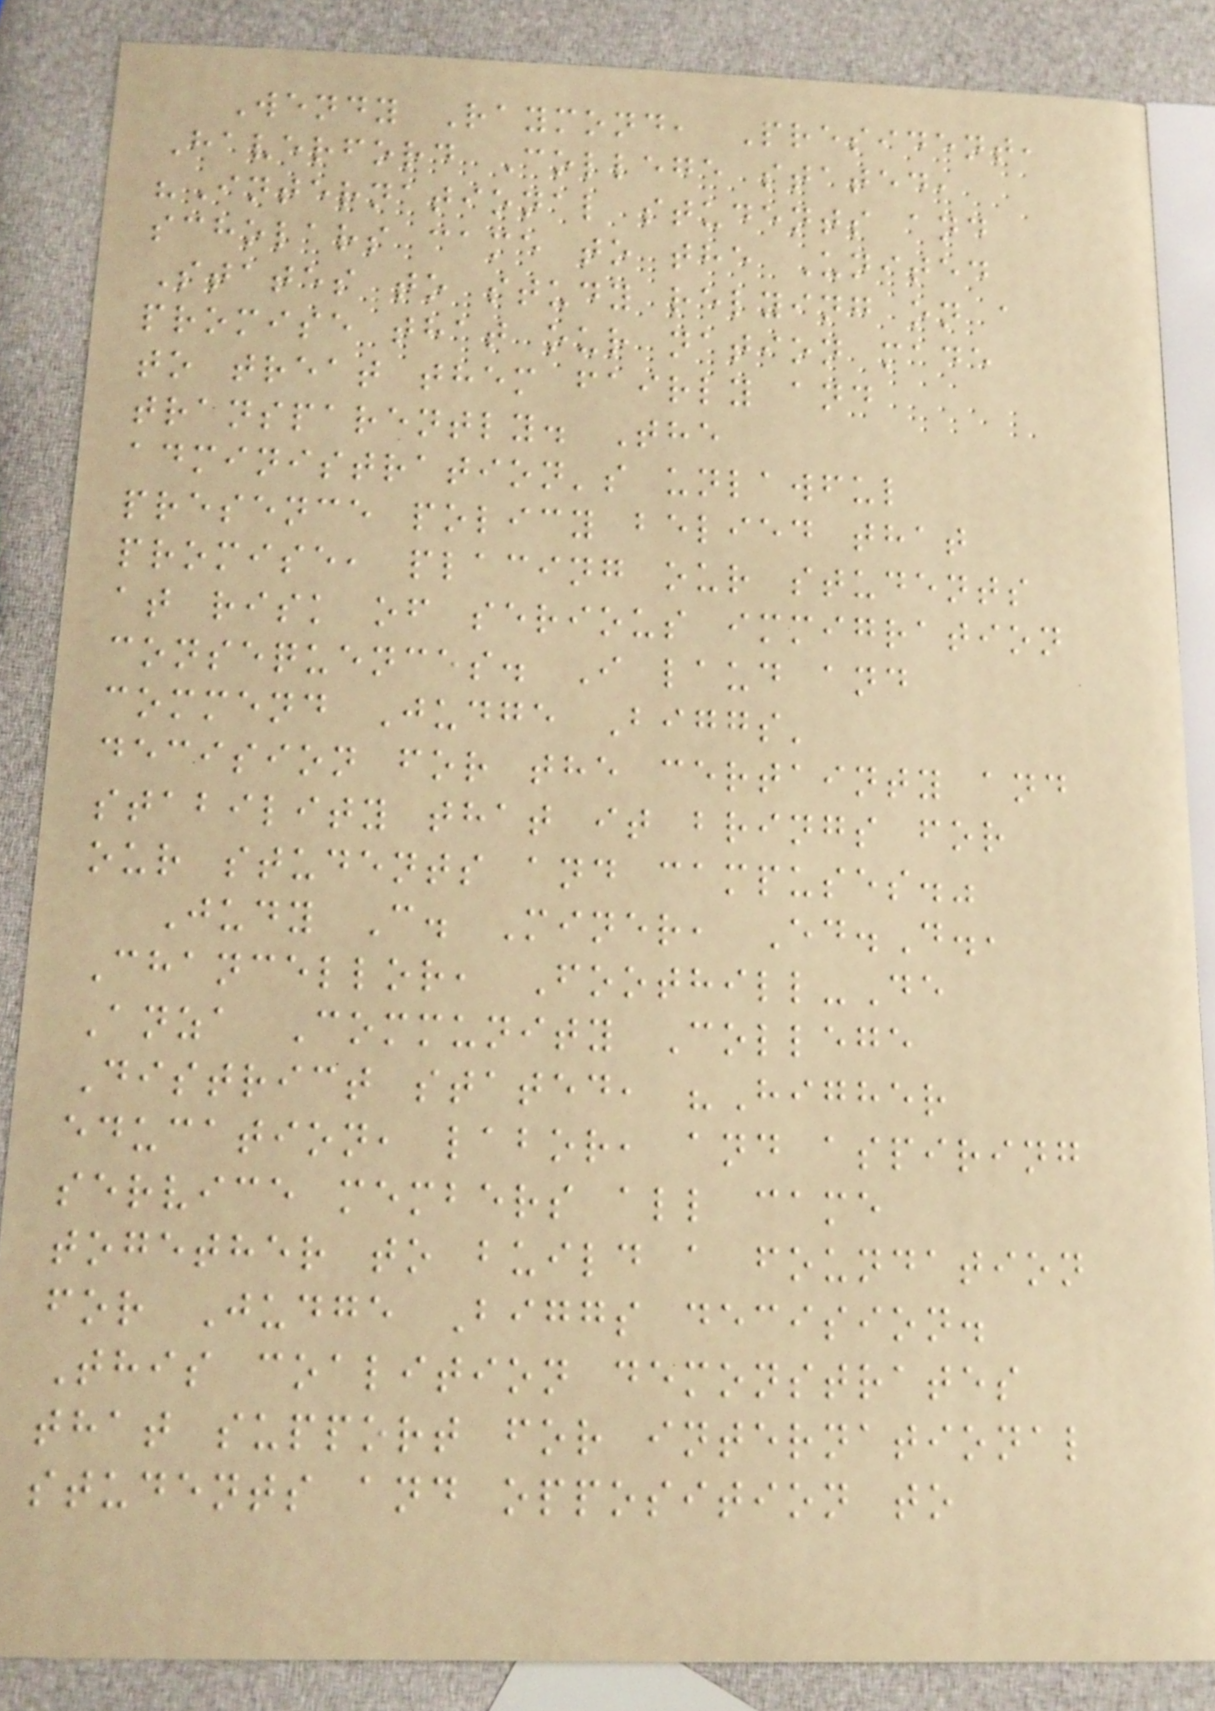Wendy Raymond, President,
Haverford College stated,
"International students and
scholars came to the United
States to study relying on a
promise that our nation made
to treat them fairly and
transparently. The
administration's unlawful
presence policy belied that
promise, placing our students
at risk of serious immigration
consequences. I laud and
commend Judge Biggs'
decision for the certainty and
stability that it brings for
our students and campuses."
Judy C. Miner, Ed.D.,
Chancellor, Foothill-De
Anza Community College
District stated, "Higher
education, labor, and aspiring
service members all came
together to build a foundation
for Judge Biggs decision.
This coalition demonstrates
that support for international
students and opposition to
